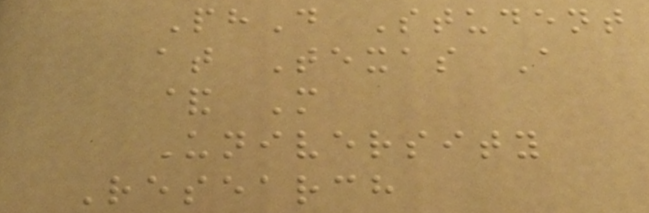PhD Student
at Texas A
& M
University
Research
